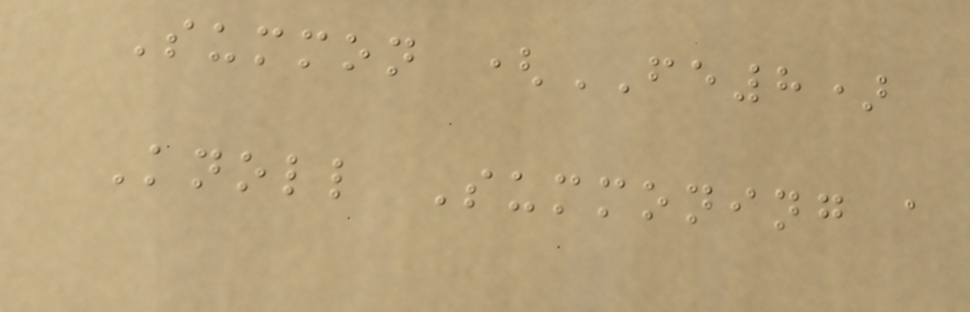Summon (FE8)
Knoll Summoning a
